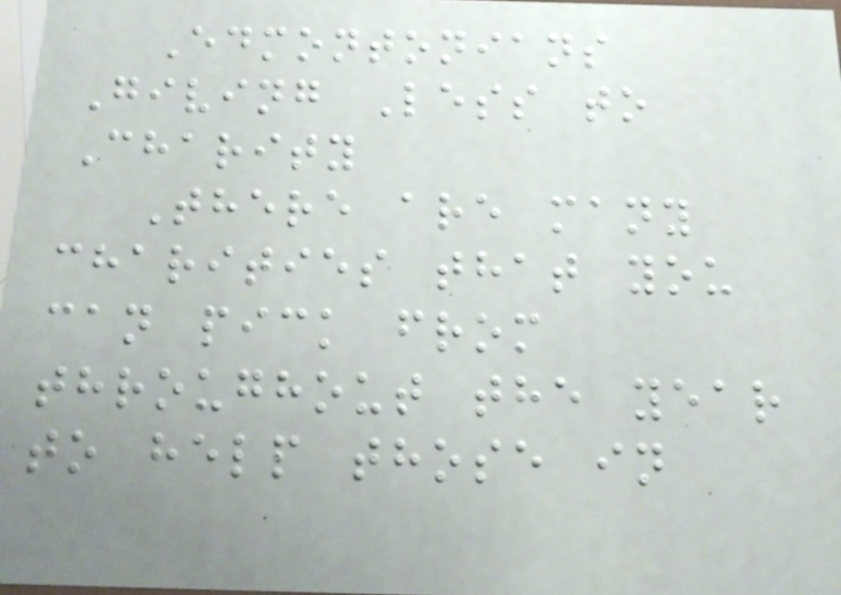Edmontonians
Giving Less to
Charity
There are many
charities that you
can pick from
throughout the year
to help those in
